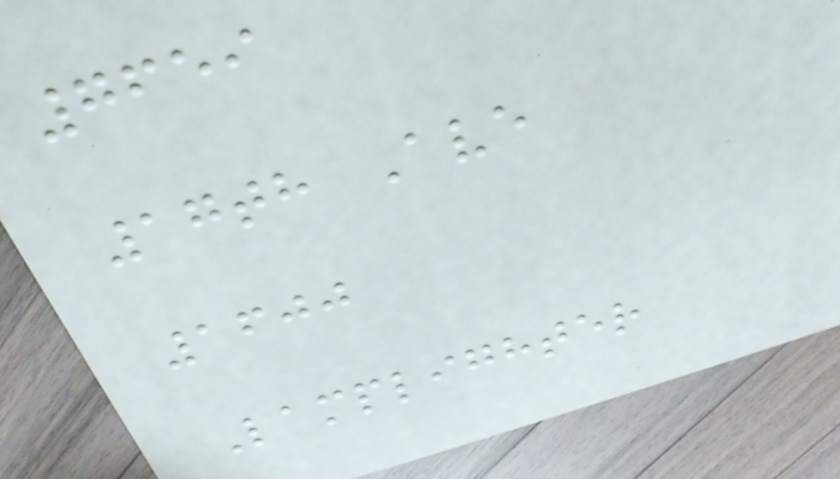7659
17th Ave
1600
Lamplighter
